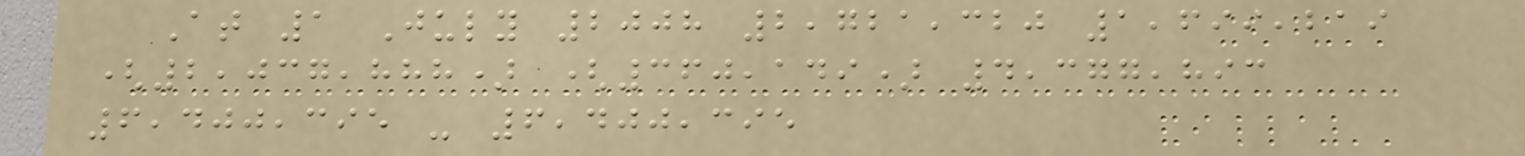At 1 July 2008 2,721,320 1,699,219
(2,037,888) (360,149) 4,377,893
6,400,395 - 6,400,395
